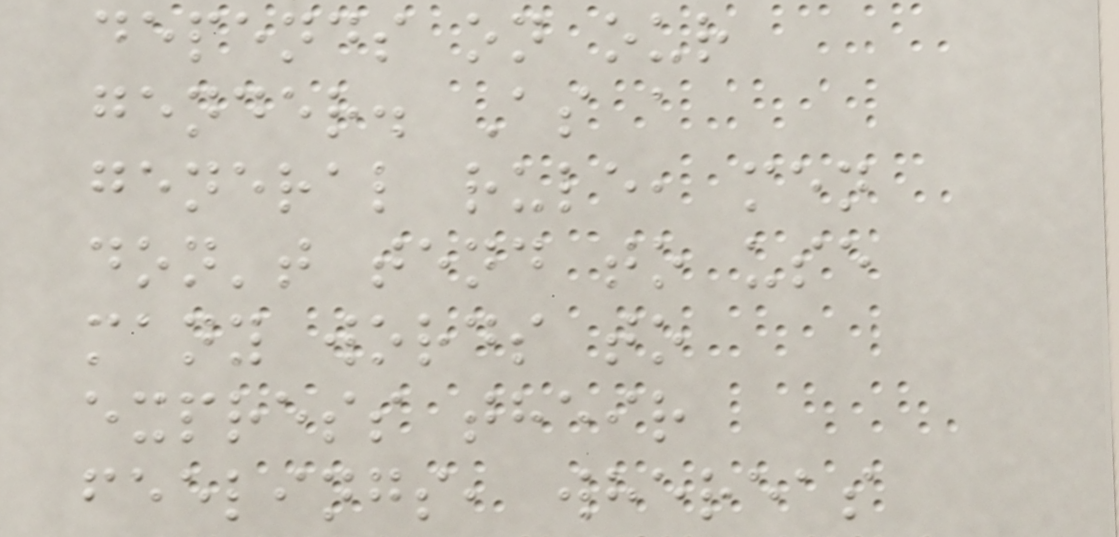depends on our
gender. As a
general rule, men
don't tend to use
many words to
express their
feelings, whereas
